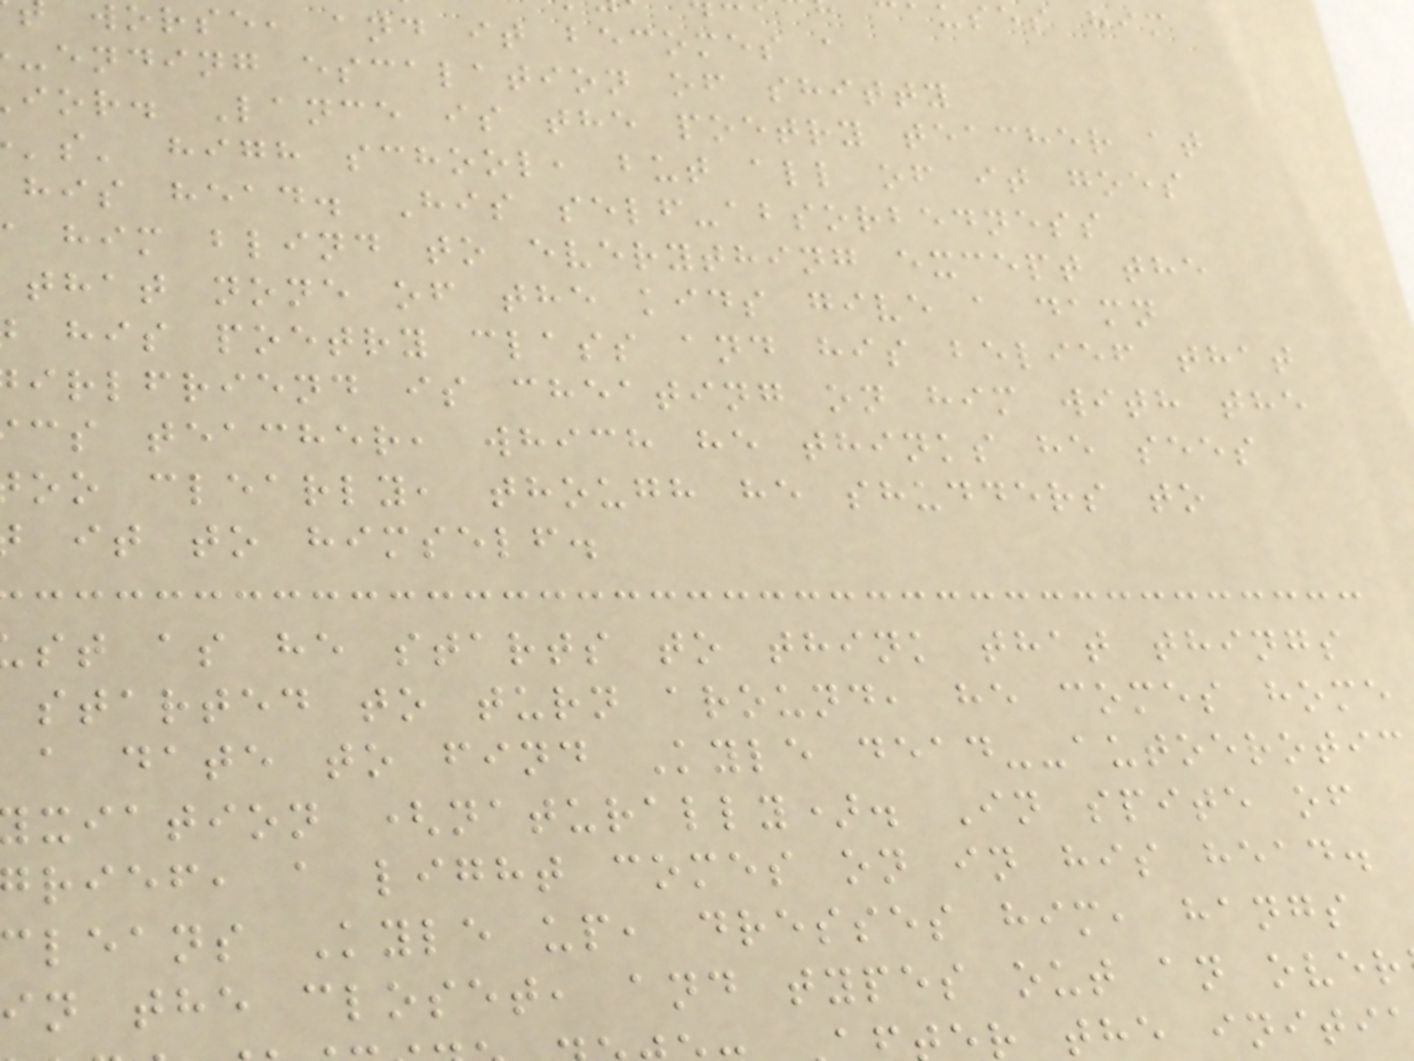worse, and it becomes a
-ending escalation of shitty
ior. Lance is the poetry teacher at
's' high school, but all of it goes
his head. His self-absorbedness
him blind to everything except the
that none of the kids give a damn
his poetry class and his belief that
irlfriend is cheating on him with the
cs teacher, which he thinks he sees
oo clearly, though he shudders to
it to himself.
st as he starts to think that things
started to turn around, he comes home
a date to find Kyle dead--autoerotic
xiation (naturally). In spite of
rief, a light comes on in his head.
leans Kyle up, dresses him, hangs
in the closet, and types out an over
r the initi
